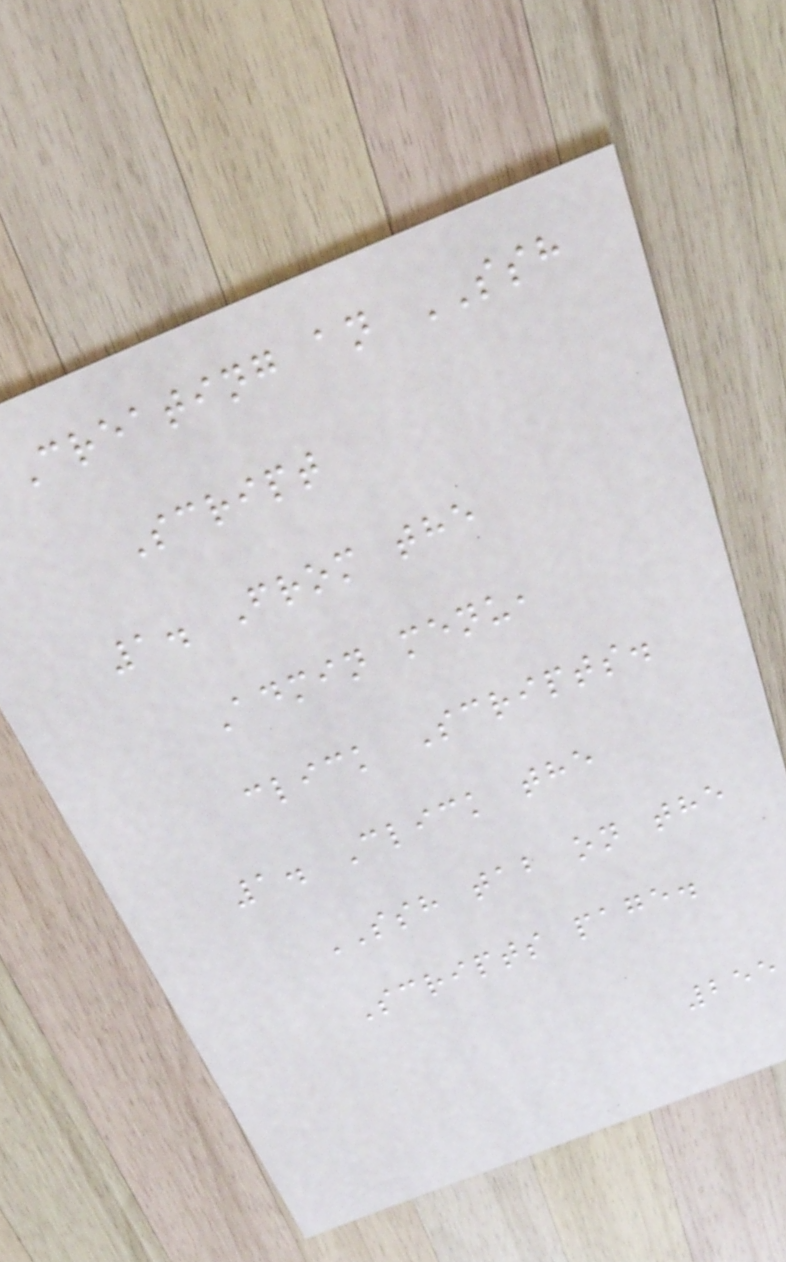Creating an SSH
Script
1. From the
Admin menu,
click Scripts.
1. Click the
SSH tab on the
Scripts page.
255
